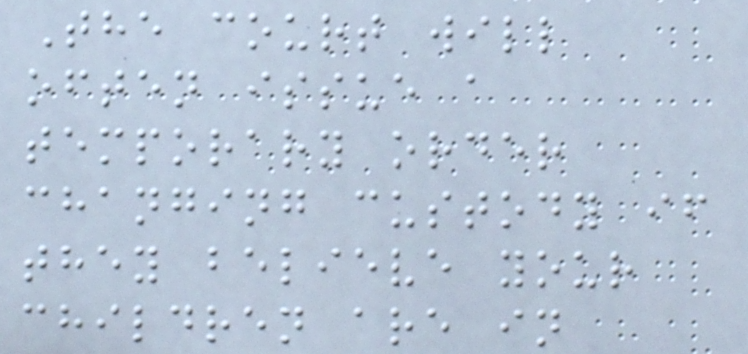The court will
often issue a
temporary order
changing custody if
they believe your
children are in
